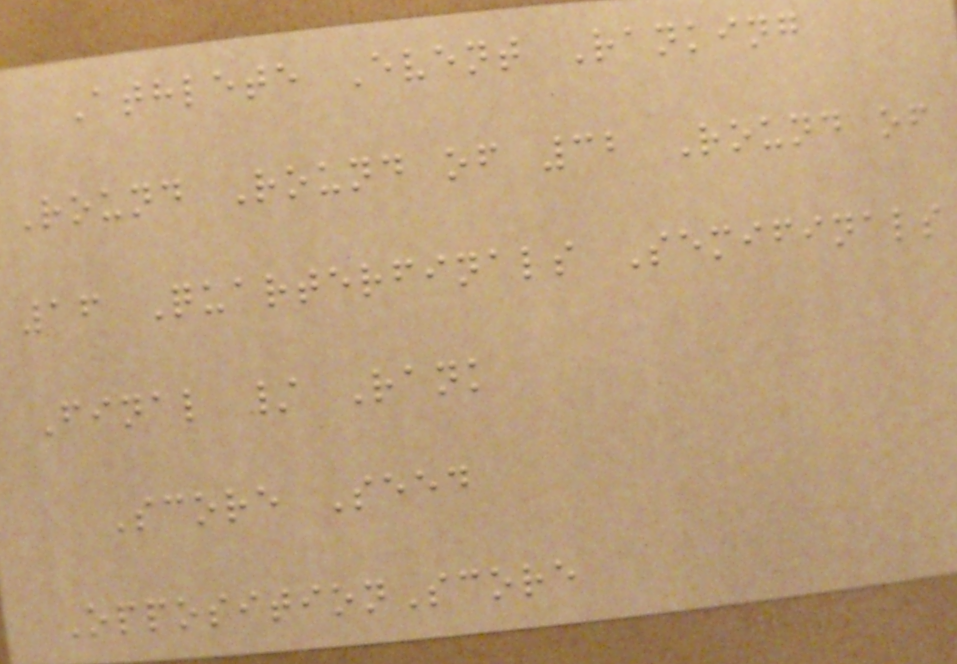Athlete Event Ranking
Round Round of 32 Round of
16 Quarterfinals Semifinals
Final / Rank
Score Seed
OppositionScore
